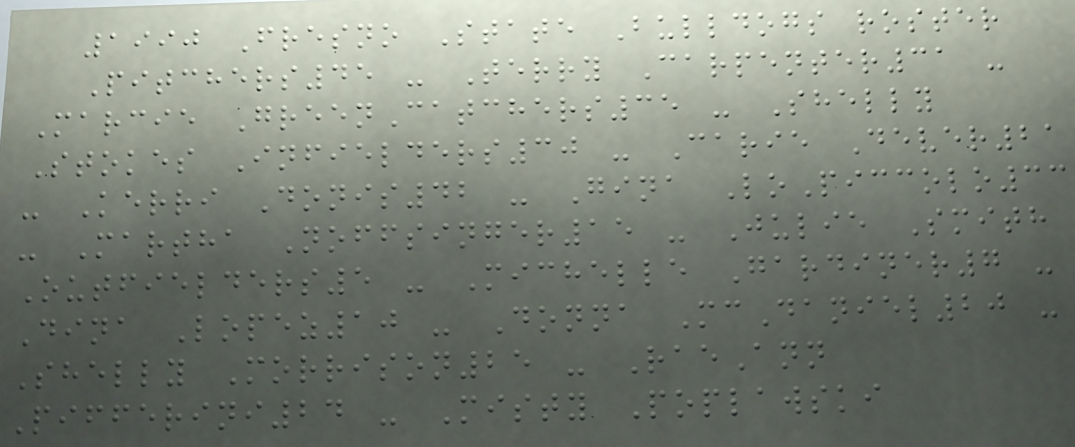1990 Fresno State Bulldogs roster
Pitchers45 - Terry Carpenter31 -
Marcie GreenCatchers35 - Shelly
Stokes Infielders30 - Carie Dever21
- Kerri Donis42 - Gina LoPiccolo33
- Martha Noffsinger15 - Julie Smith
Outfielders5 - Michelle Gardiner7 -
Dina Lopez10 - Donna McDaniel20 -
Shelly Morrison25 - RaeAnn
Pifferini24 - Misty Poplawski
